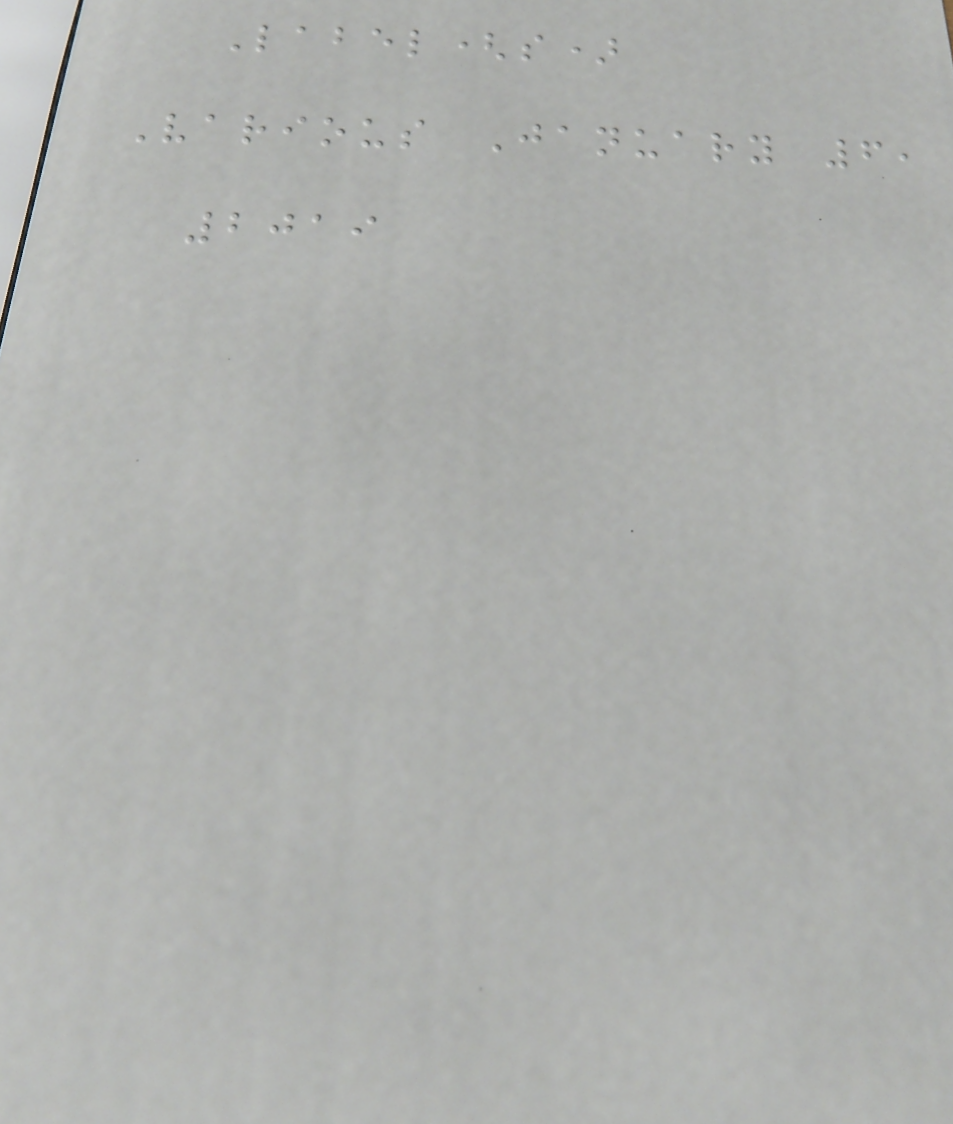Label(s)
Various January 6,
2019
